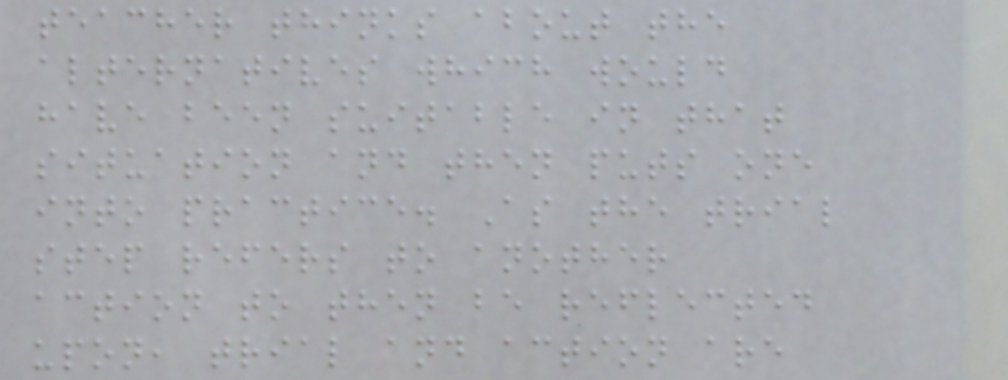teacher thinks about the
alternatives which would
have been suitable in that
situation and then puts one
into practice. As the trial
step refers to another
action to then be reflected
upon, trial and action are
